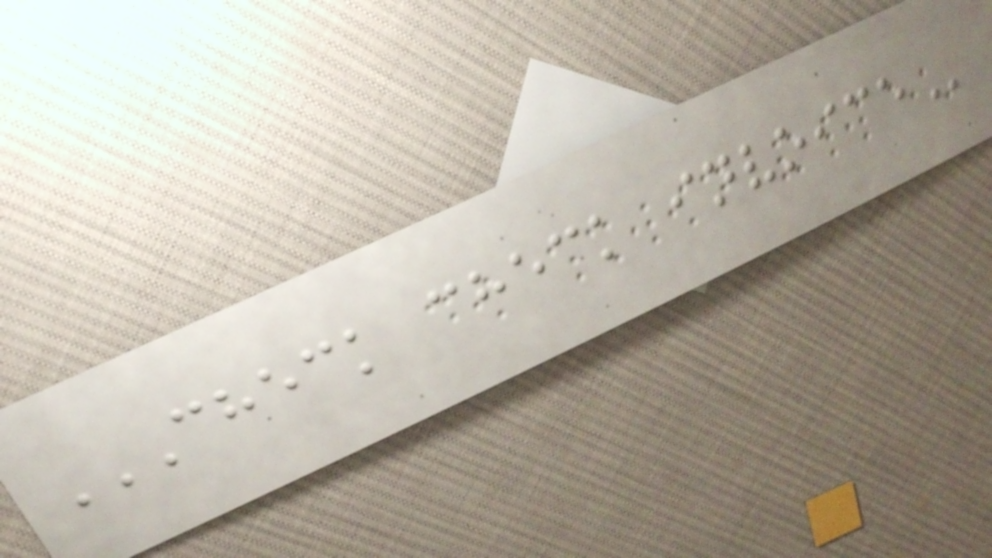CHECK CHECK INVOICE
